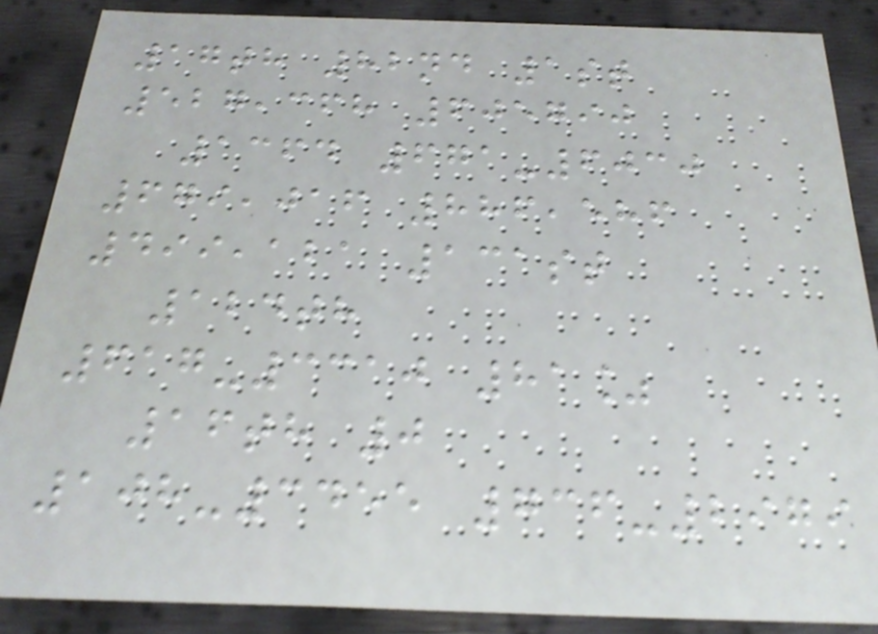17th 82nd 1st
527,368 605790
1364 671-6030
679,016 886,586
499,121 131st
124th
617-3310 81%
16th 0
108-3455 736-2979
